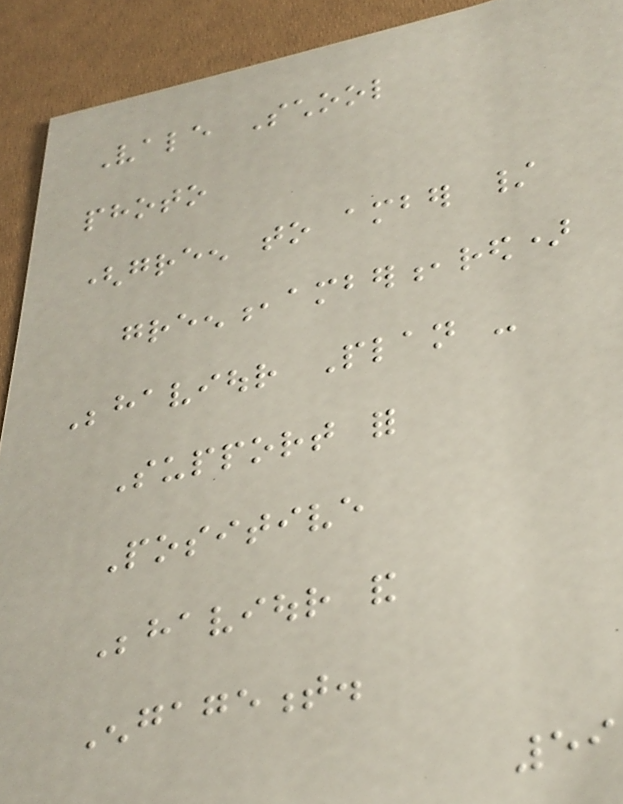Vale School
photo
(green to amber /
green,amber,red)
Behaviour Plan -
Support for
Positive
Behaviour and
Engagement.
59
